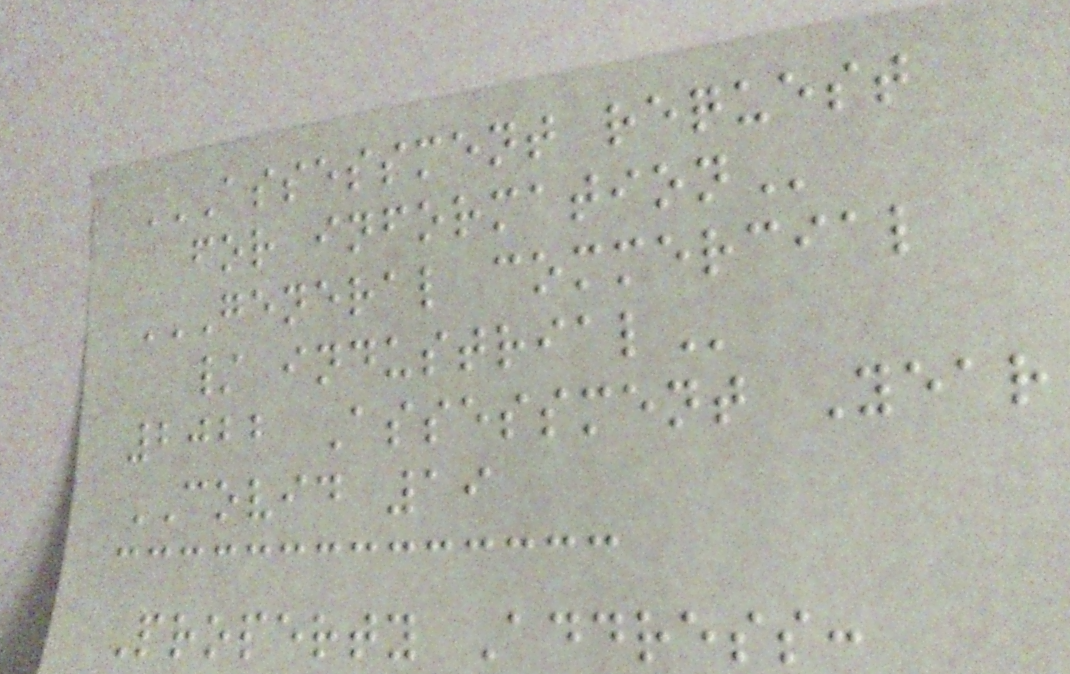ASSESSMENT REQUEST
FOR INFORMATION
GENERAL COMMERCIAL
/ INDUSTRIAL
2022 Assessment Year
COVID 19
Property Address:
